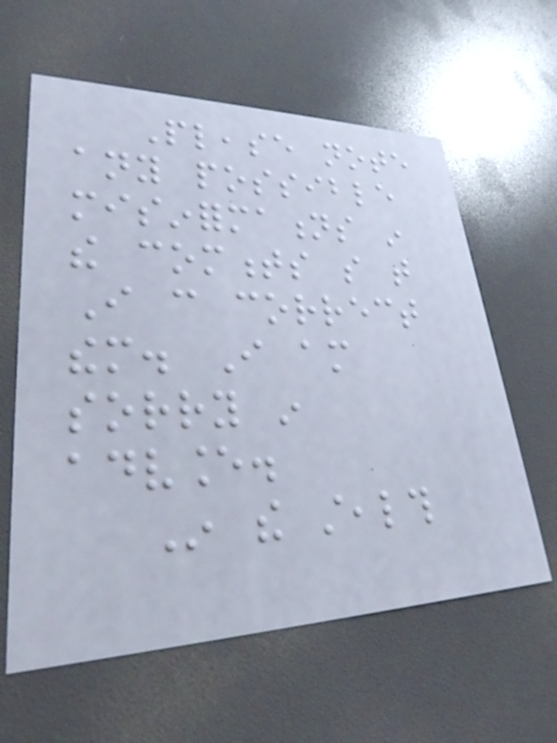Please note
any possible
misinformations in
the comments so that
I can correct
them. I am
sorry in
advance.
In the stealth
